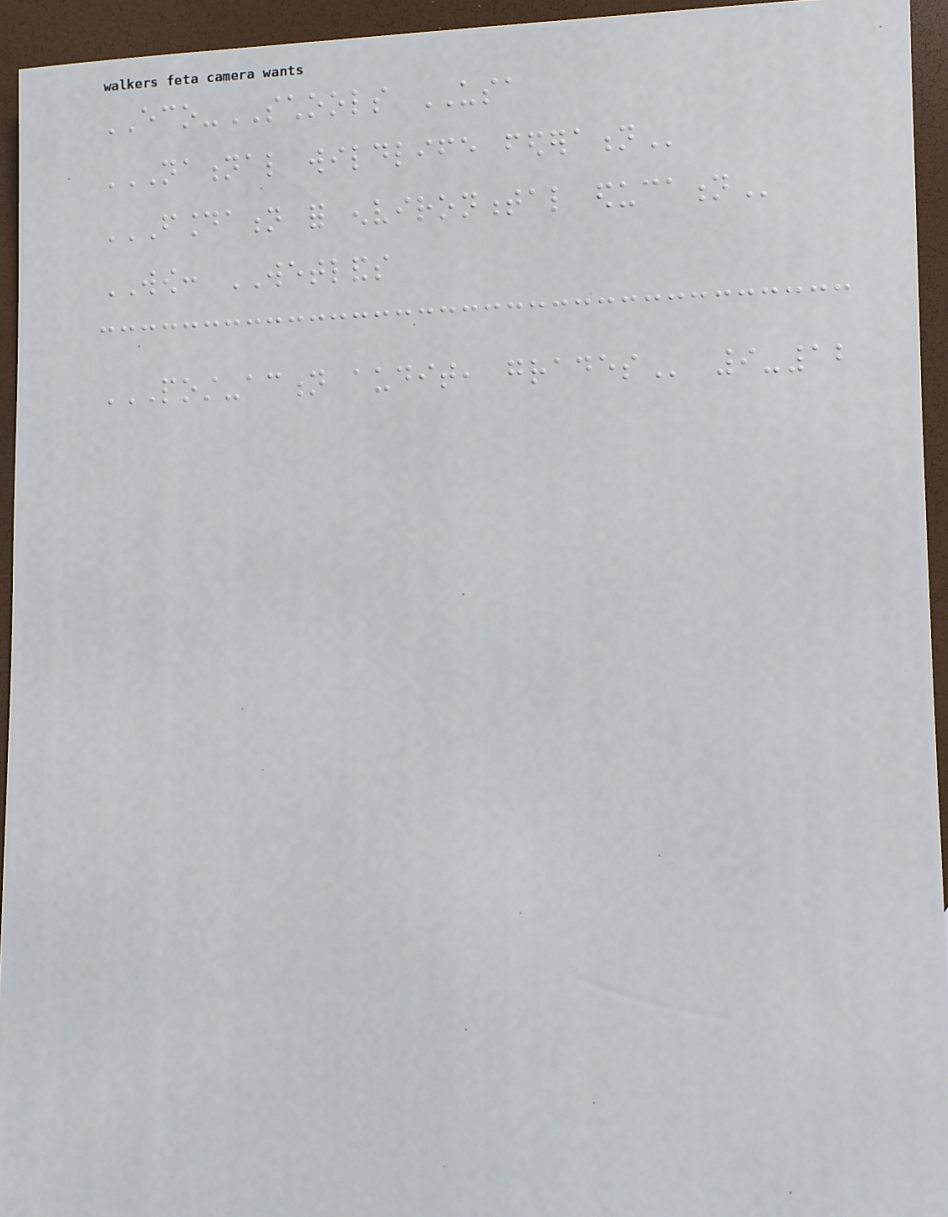ECO-SCHOOLS USA
NATIONAL WILDLIFE FEDERATION
FOUNDATION FOR ENVIRONMENTAL EDUCATION
WOW: WETLANDS
POST-ACTION AUDIT, GRADES 9-12
